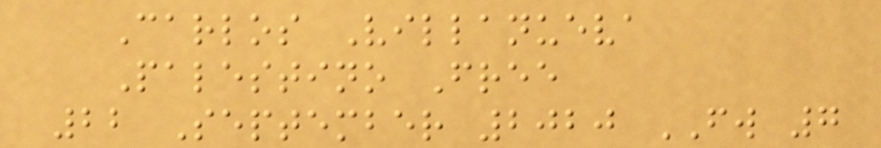Carlos Villanueva
Palestino Free
22 September 2020 FW 7
